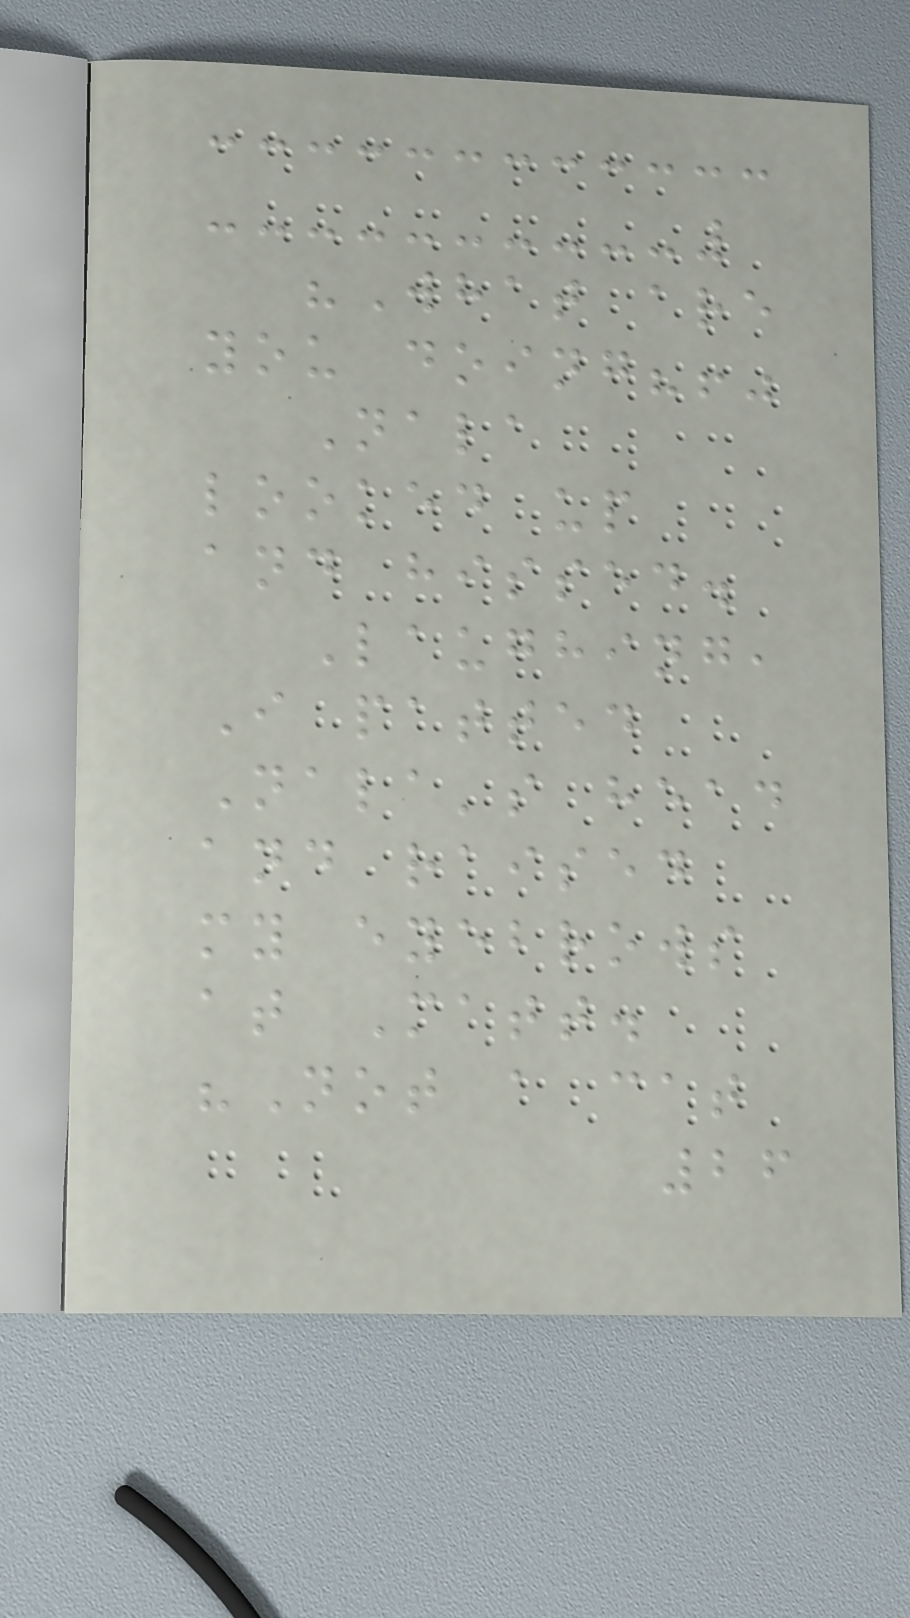"What are
you doing?!"
Nala
looked up
and hissed.
Laughing,
I patted
Nala's head
and raised
my eyebrows
at Matt.
"Not a cat
26
